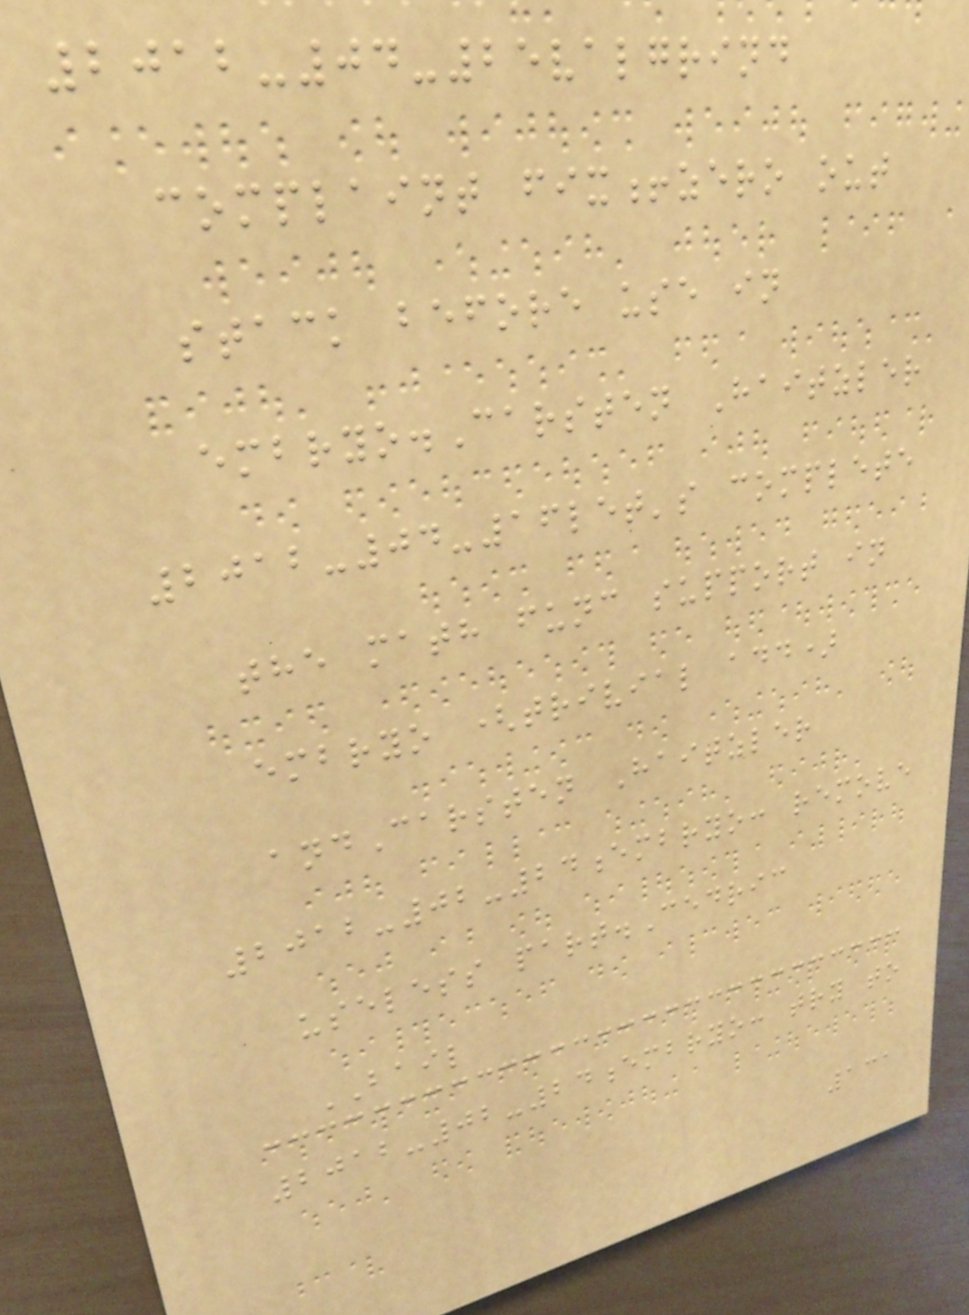2012-04-25valgrind
complaint fix!zero out
stack before use in
embryo.Carsten Haitzler
2012-04-16let's complete
the math func support in
embryo (trivial add)
andCarsten Haitzler
2012-02-24embryo: remove
useless part.Cedric
BAIL
2012-02-24embryo: try to
131
